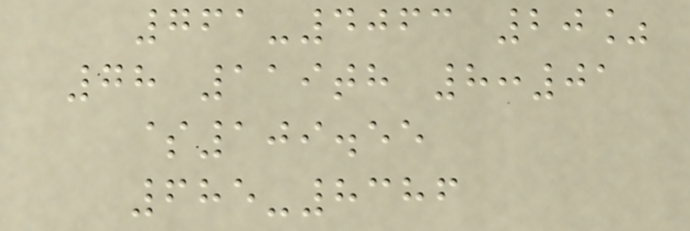761-4063 20%
78 119th 8:01
$109.55
685-8386
